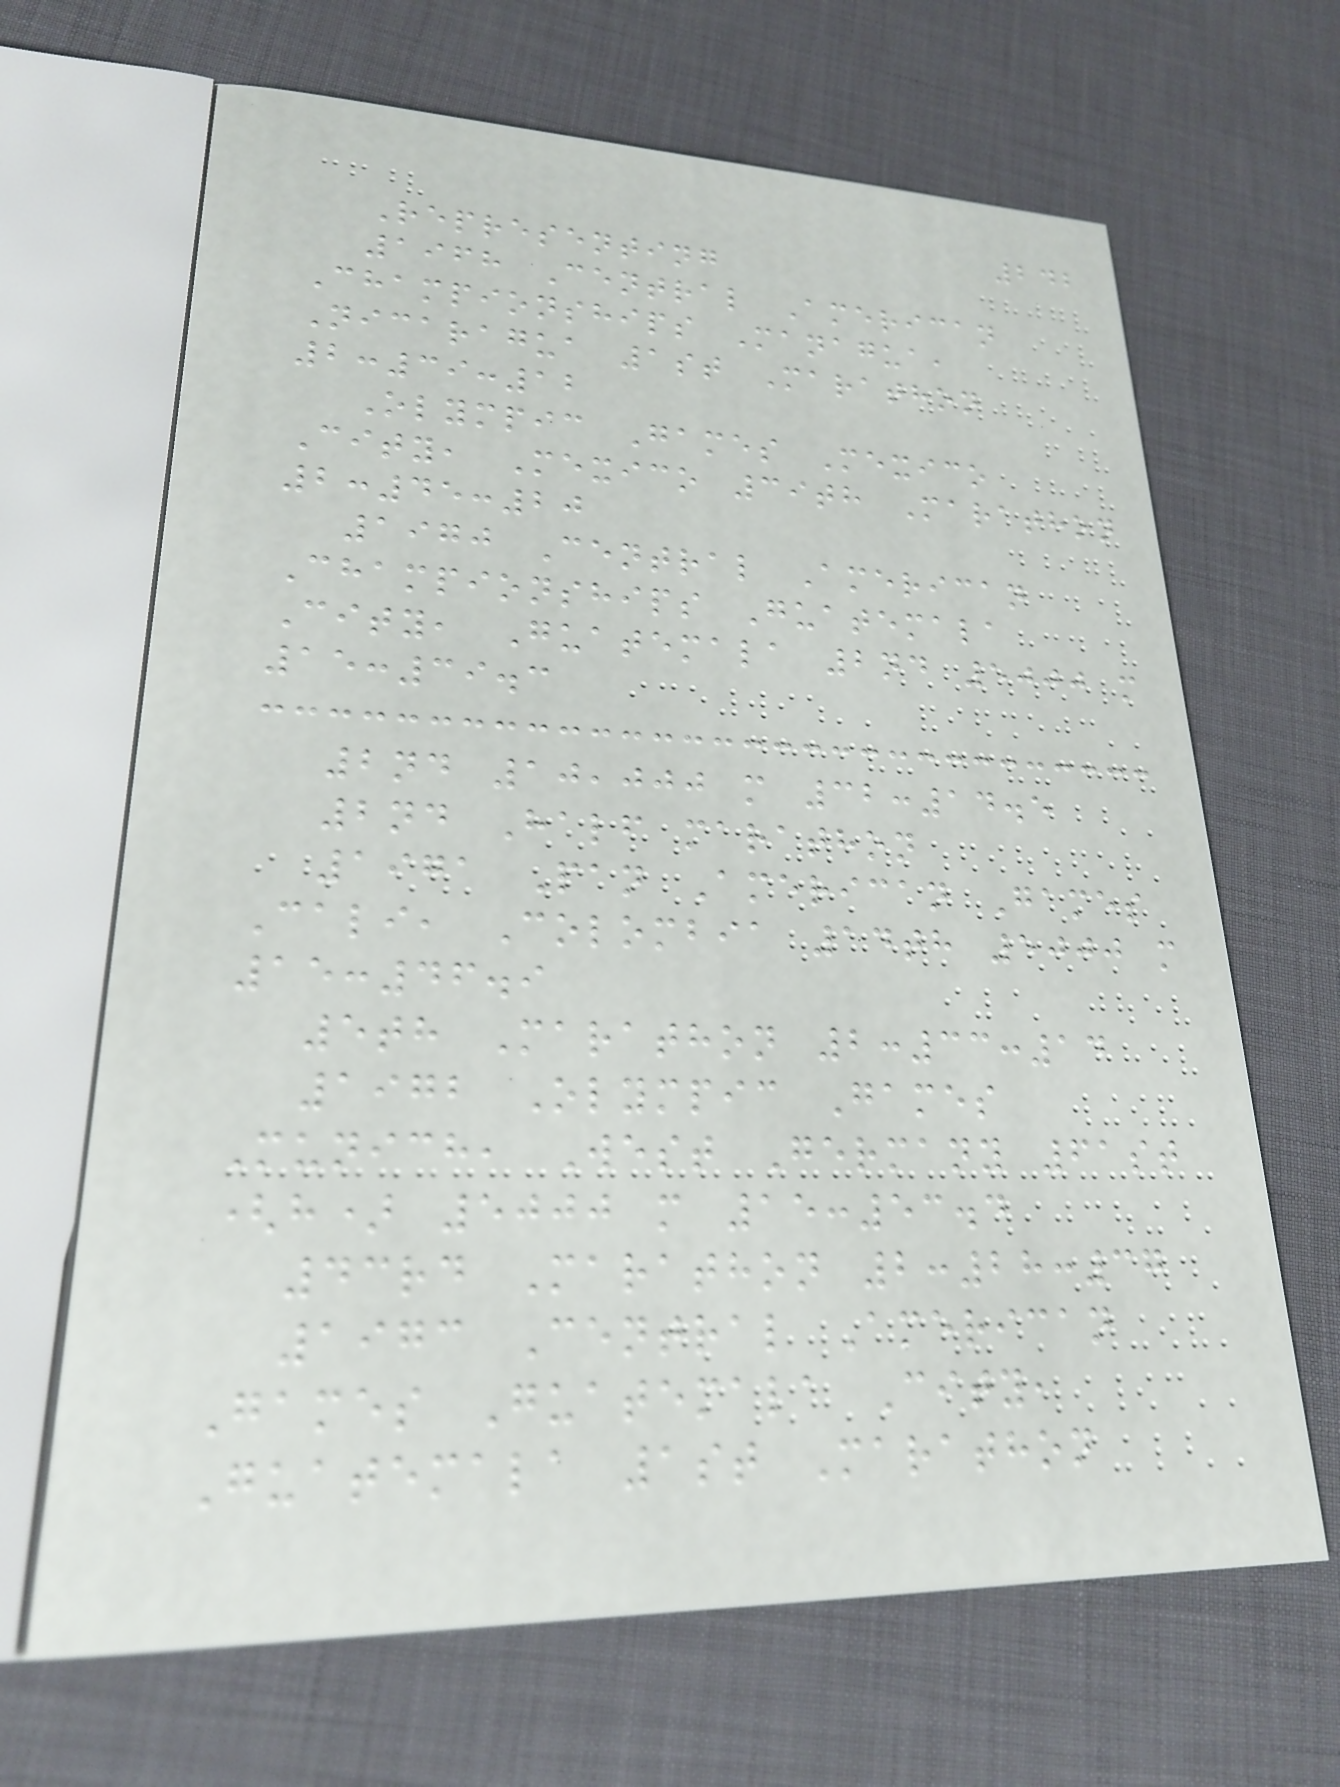242
Representing
1968 Central American
Championships Managua,
Nicaragua 1st Marathon
2:39:12
Olympic Games Mexico
City, Mexico 39th Marathon
2:45:20
1970 Central American
Championships Guatemala
City, Guatemala 2nd 5000 m
15:39.3
2nd 10,000 m 32:14.5
2nd Half marathon
1971 Pan American Games
Cali, Colombia 14th 5000 m
15:46.9
5th Marathon 2:33:14
1972 Olympic Games
Munich, West Germany 61st
(h) 5000 m 15:53.4
43rd Marathon 2:28:37
1973 Central American
Games Guatemala City,
Guatemala 1st Marathon
